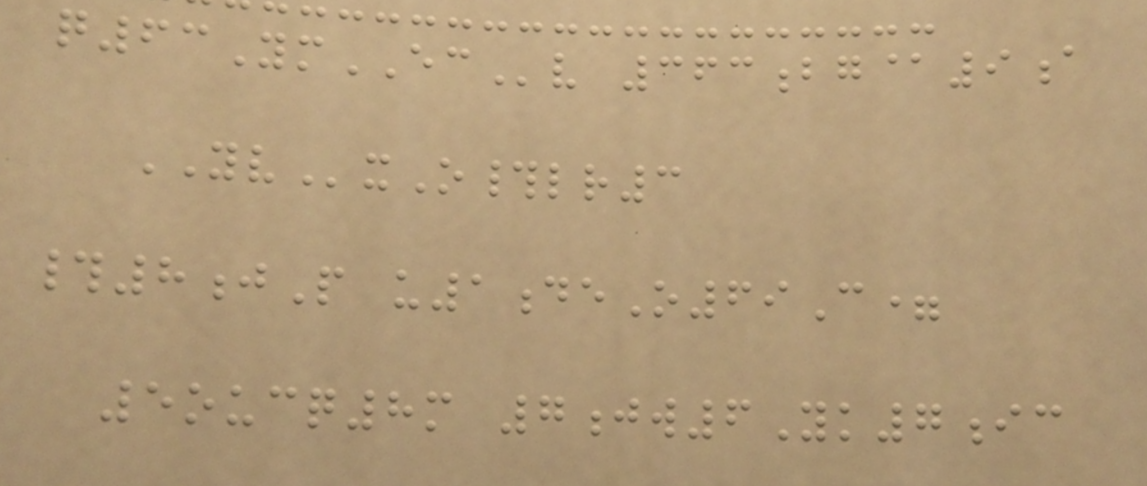q63YmECv 363bg@9a
YVxO#lr3
#8jP u1deO69C=
5oucq8m 7jw6Yk7ic
